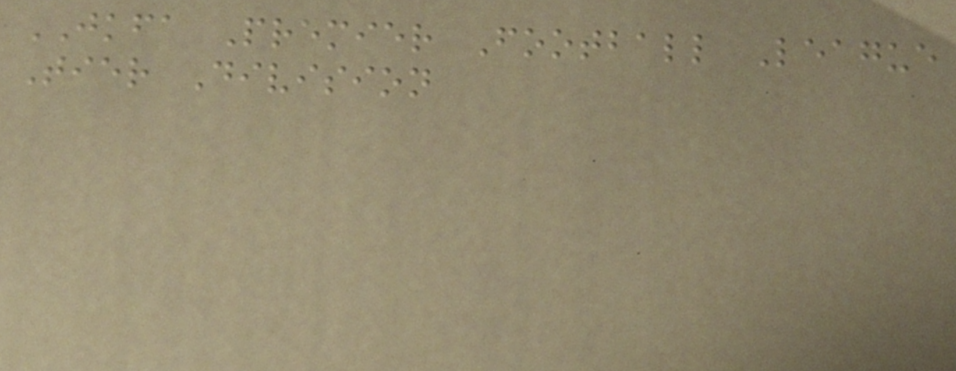JKFA Premier Football League
Tier Division
